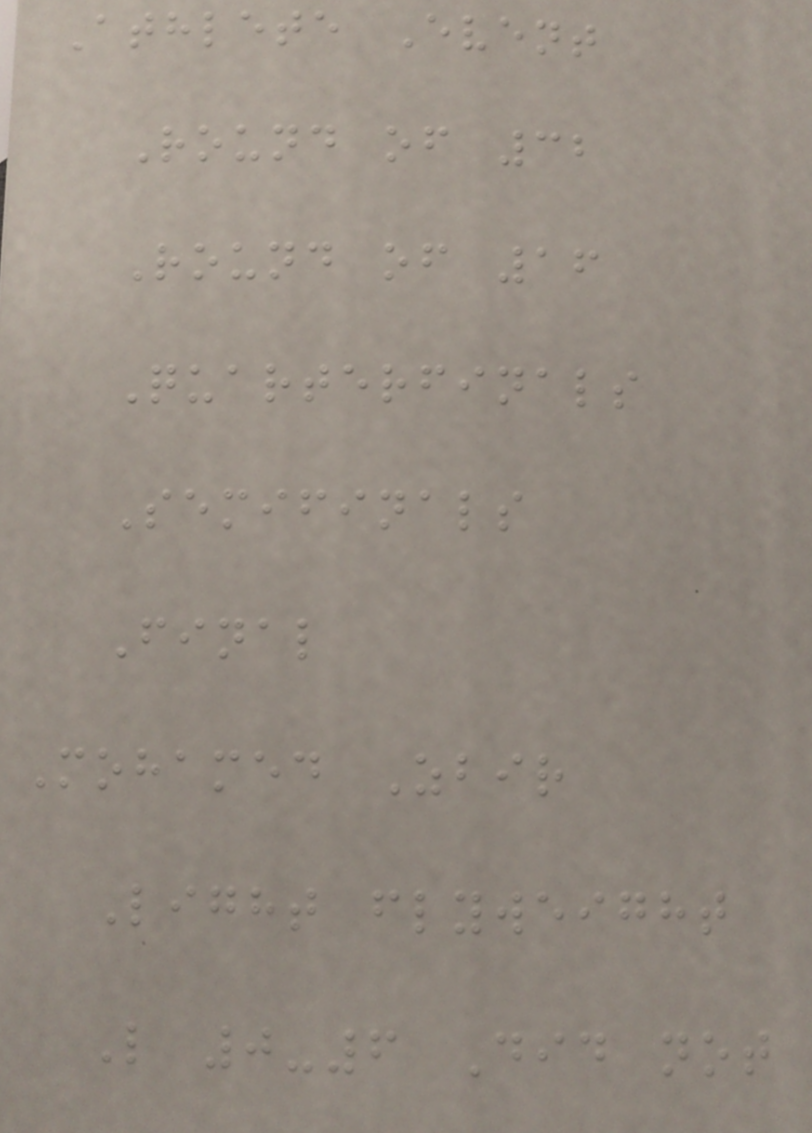Athlete Event
Round of 32
Round of 16
Quarterfinals
Semifinals
Final
Mohamed Zbir
Light flyweight
L 0-6 Did not
